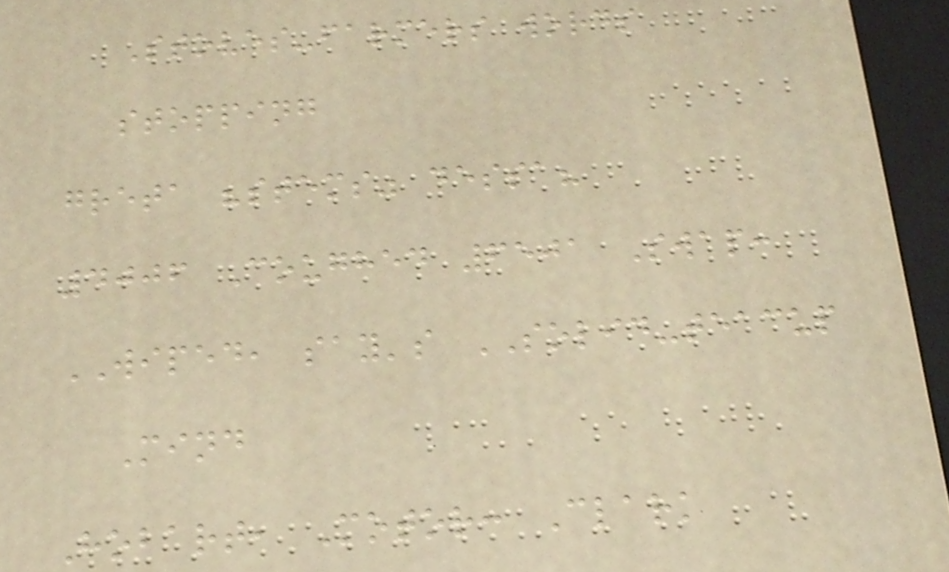Stoves-farmers words
stopping
greta "stems" dessa?
4006 Coughed 6501 Swap:
WIPED, say's SOLID-teacup
Mind
Hobart, Motor: Clark
